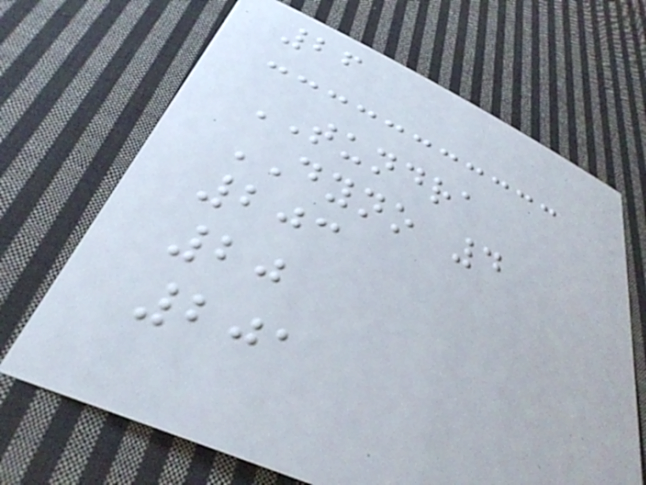26
TUNDRA
DYNO 4
203
20
201
